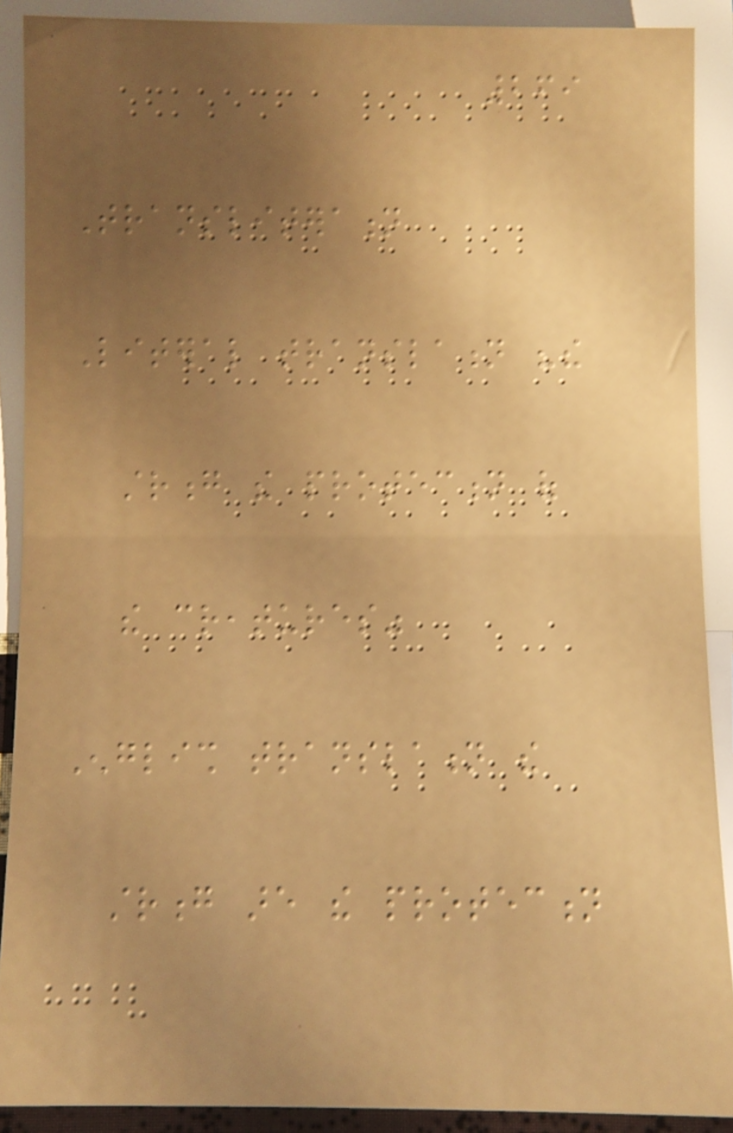269
Transliteration
Literal translation "the
strong the protection of
the creatures"
English translation the
strong are the protection
